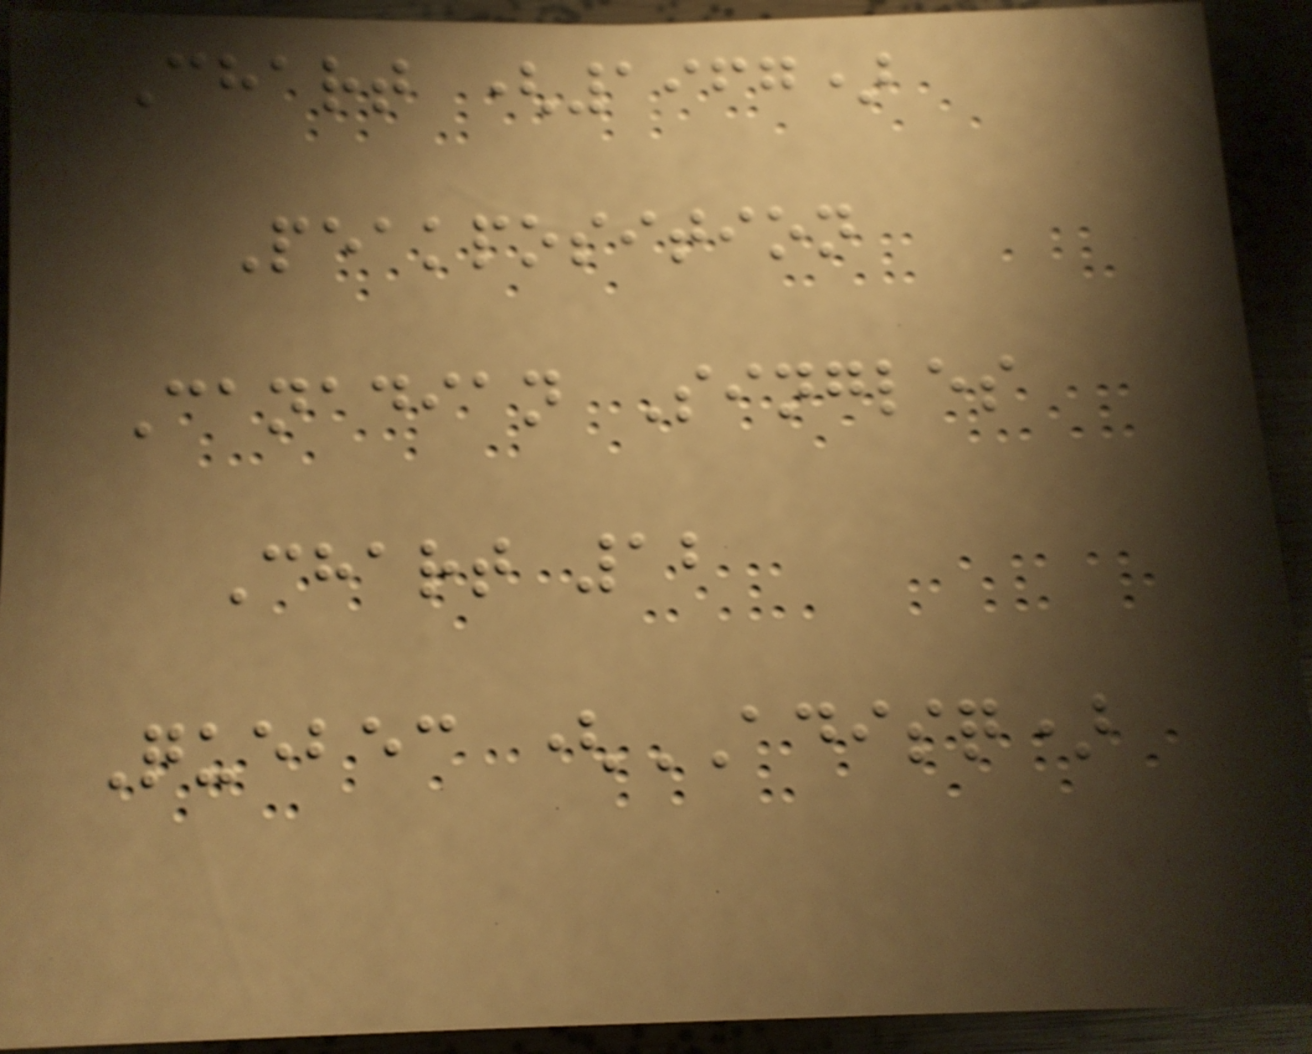Chart (1967)
Peakposition
Canadian Singles
Chart 12
Quebec (ADISQ)
